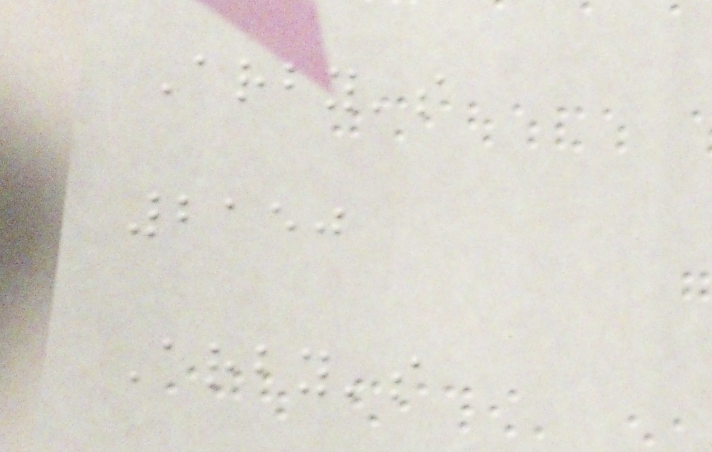Arby's
2150
Arby's
